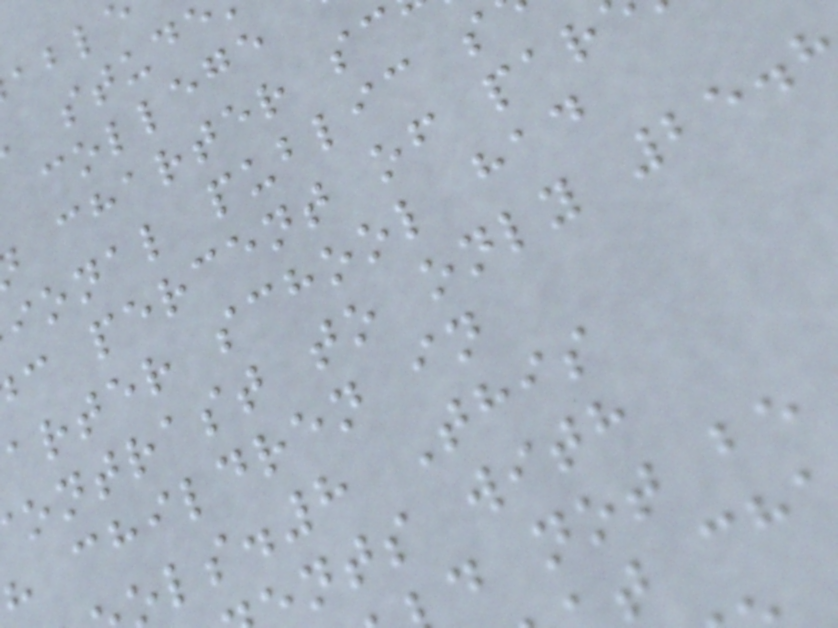charter sc
ional public s
c percent of par
arter school had
ontrast to only 25.
h children in
ls.8 This
